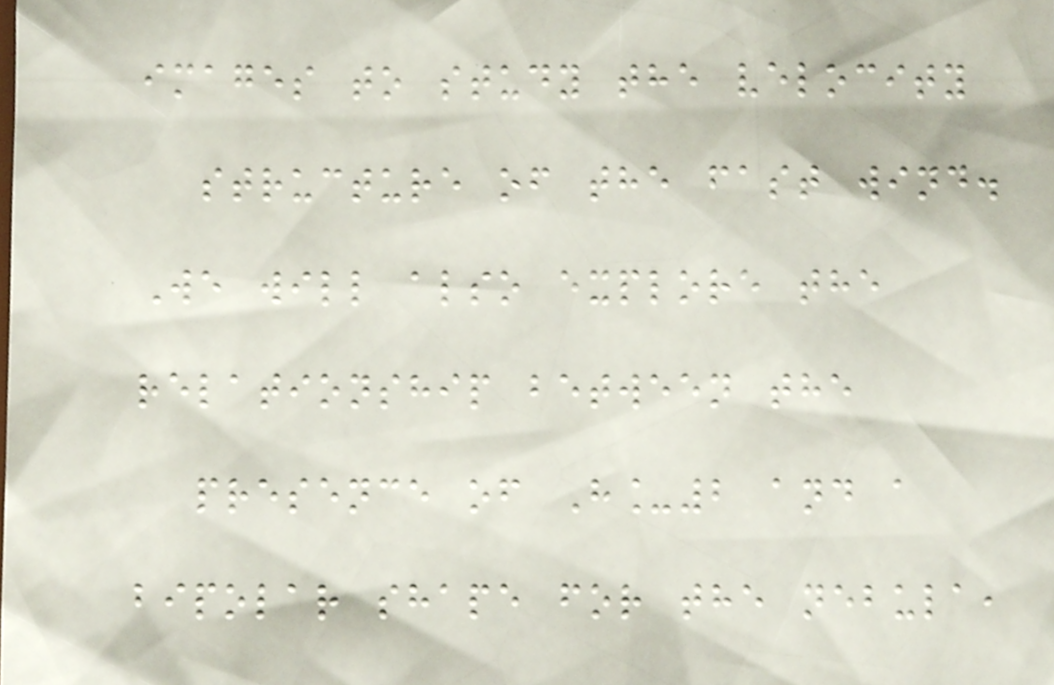images to study the velocity
structure of the fast wind.
We will also explore the
relationship between the
presence of H_2 and a
bipolar shape for the nebula,
